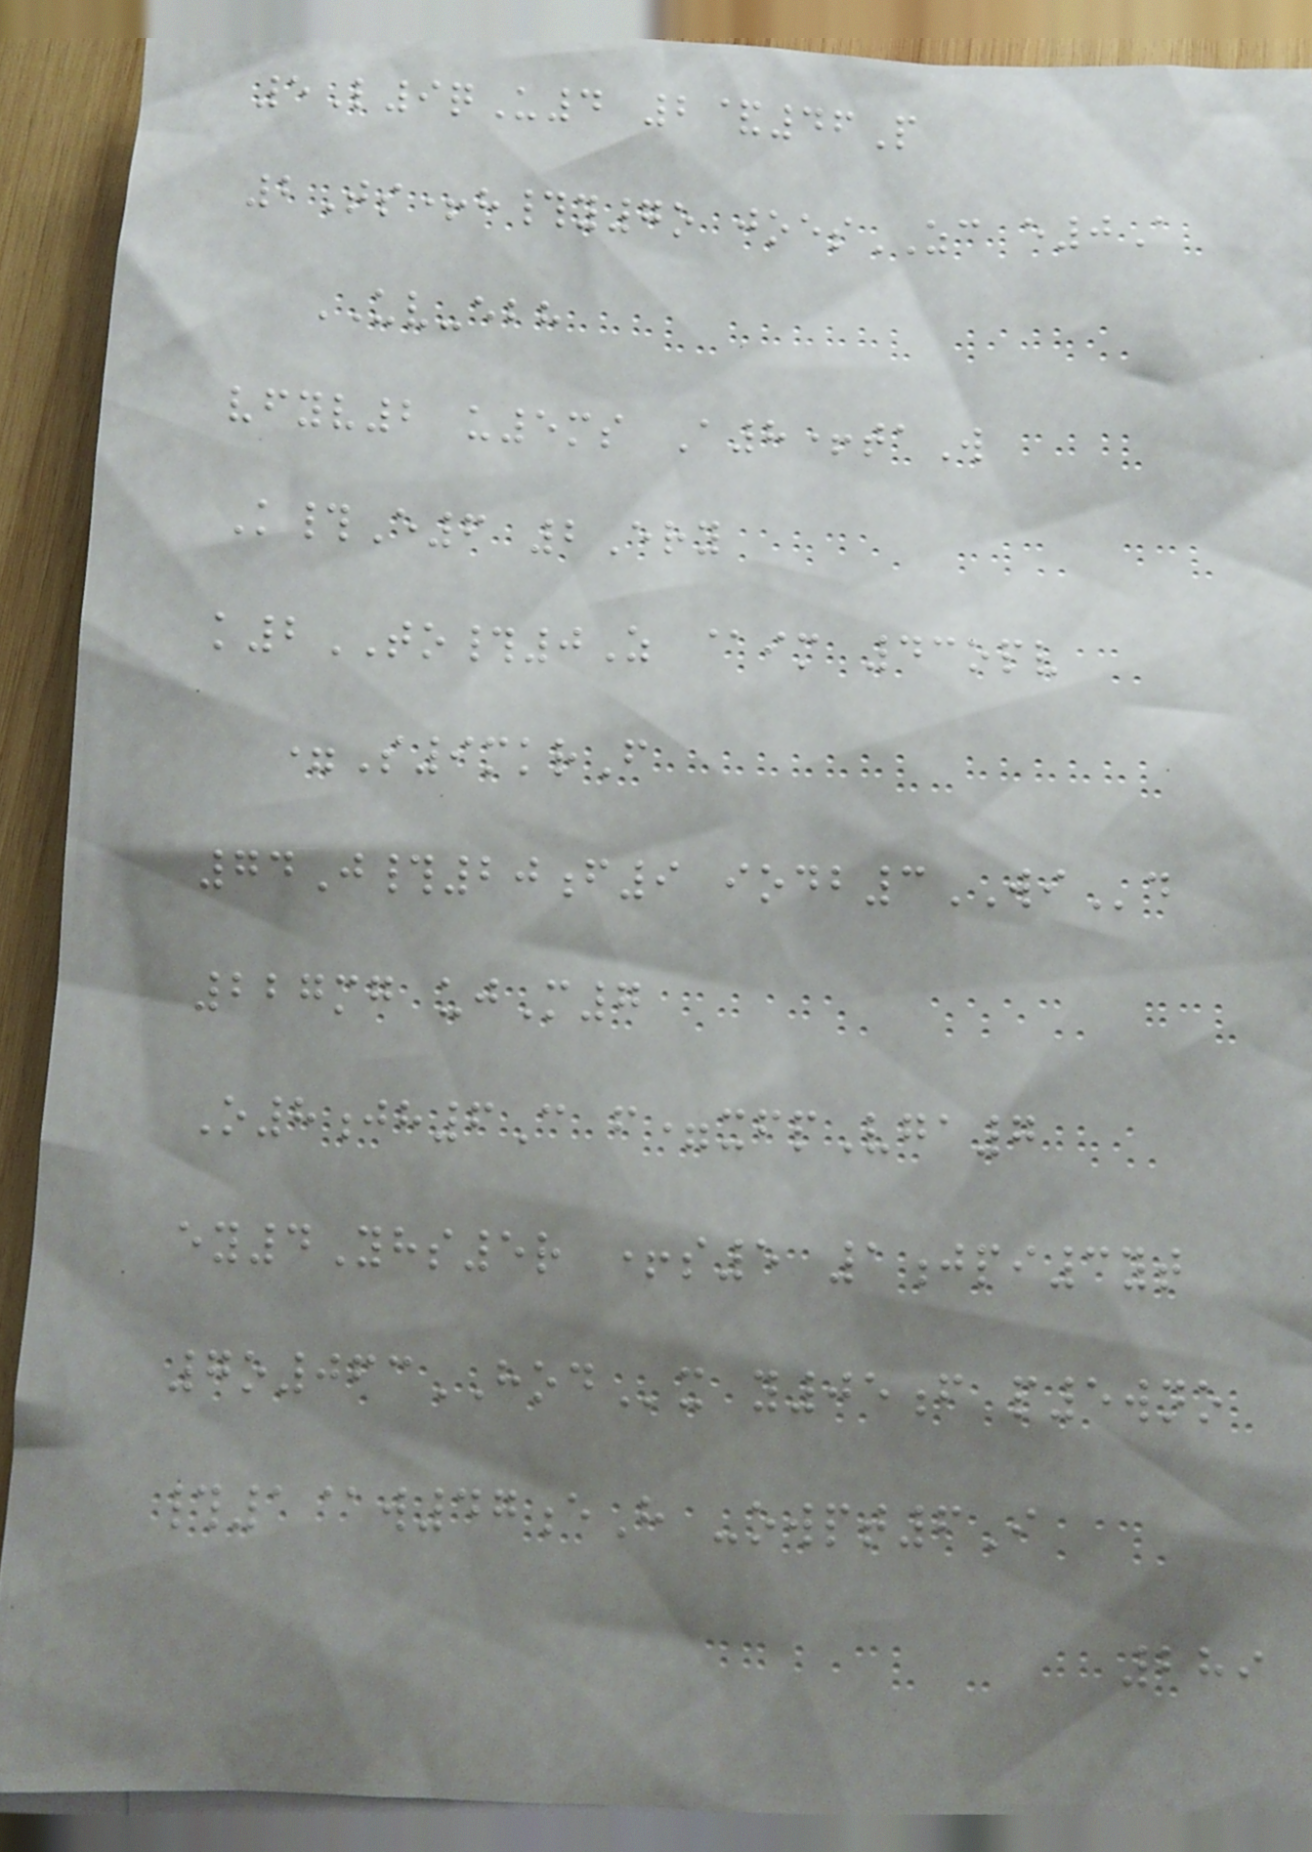5L9qU4 2&46P
2Ts+h#y7o joesZC e0A
UV-ebh
vfyv2 u5ms A8+taW
K#E6 2Ery
k2TO#0Z @im 43opv
=S9mkrF
74J#20f9 iodb3WId
227mg ujM7
O8jh6C f=xfpVga7
ey4Yhs5r +s5 1jpi3yt
7o063HODx y05f p5wno
#1@w47eH -owpt6I
289
